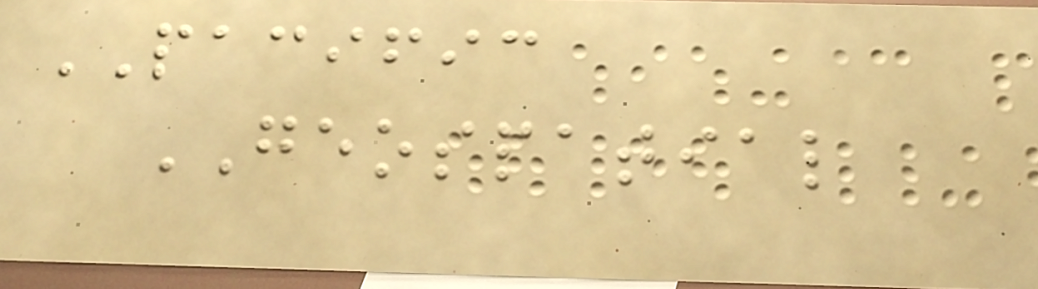PACIFIC
GEOSPATIAL
